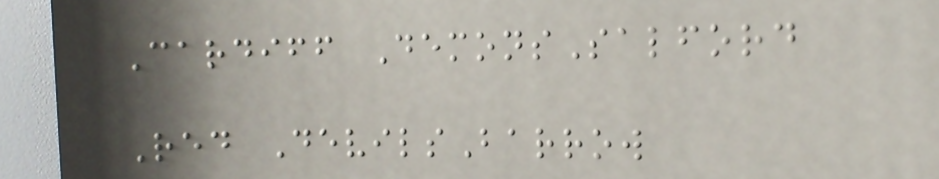Cardiff DemonsSalford
Red DevilsBarrow
